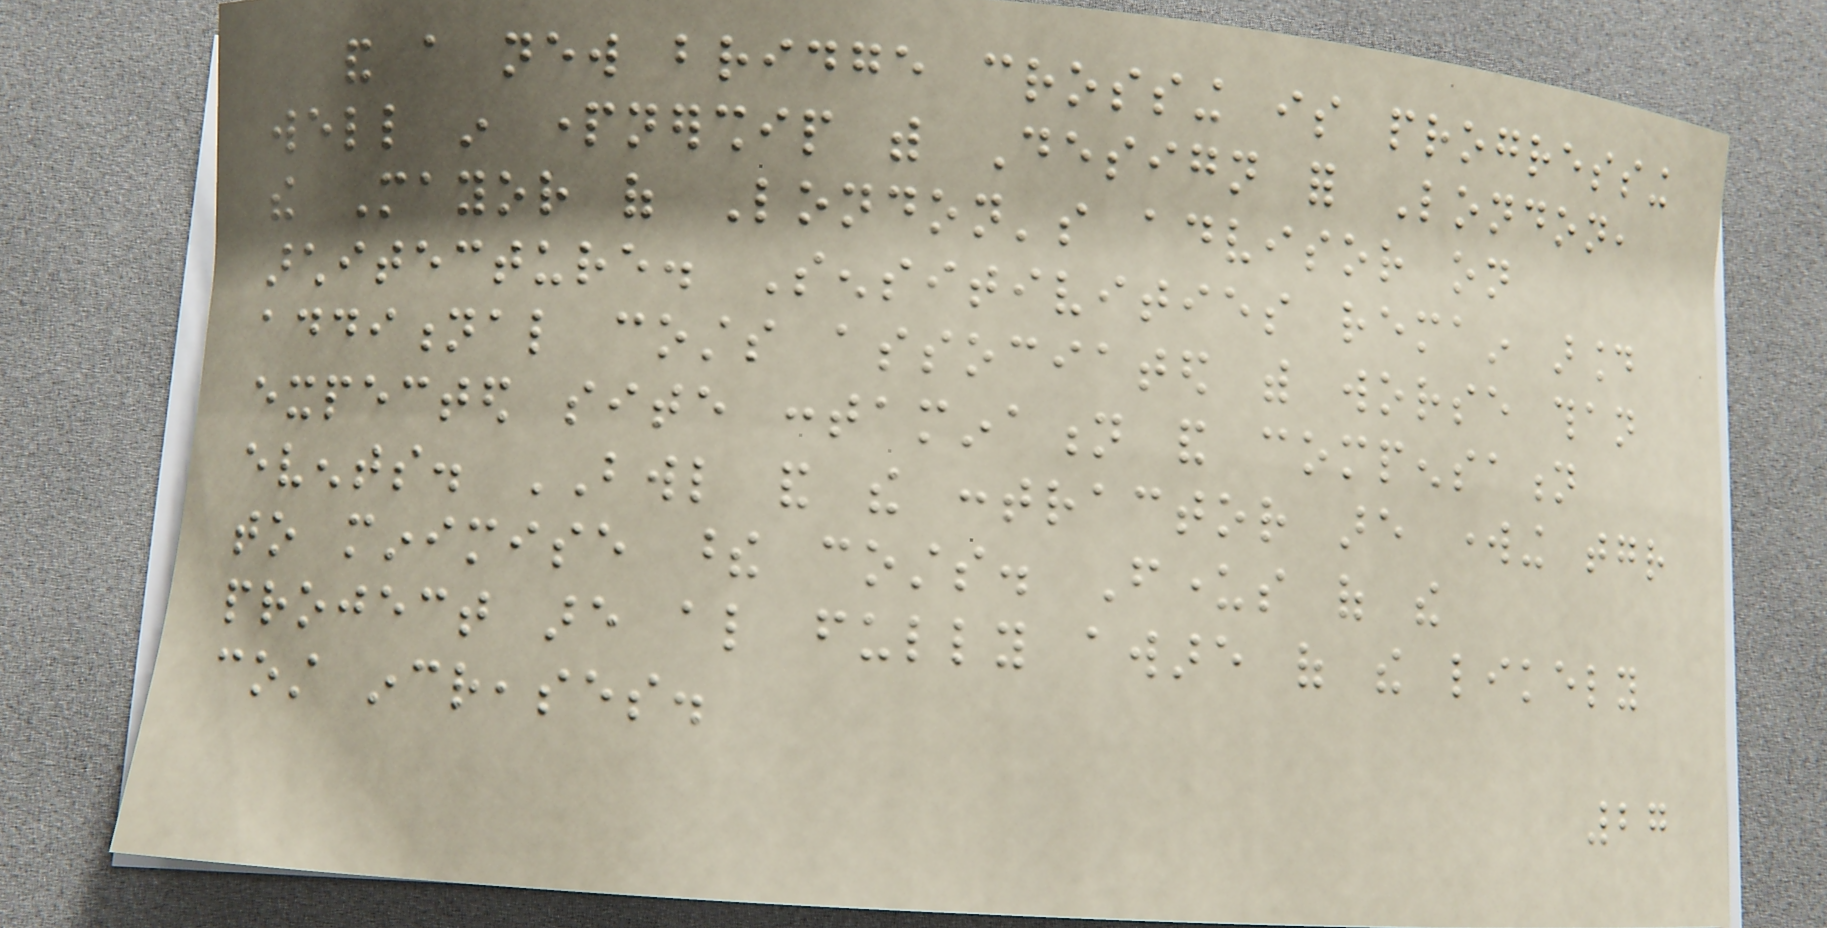and a new bridge crossing is progressing
well in partnership with Design for London,
the Mayor of London's advisor on
architecture. Sensitivities remain around
additional costs associated with worse than
expected site contamination and compensation
events. BWL and the contractor are working together
to minimise these costs. Funders of the
project are also fully aware of the likely
cost increases.
27
